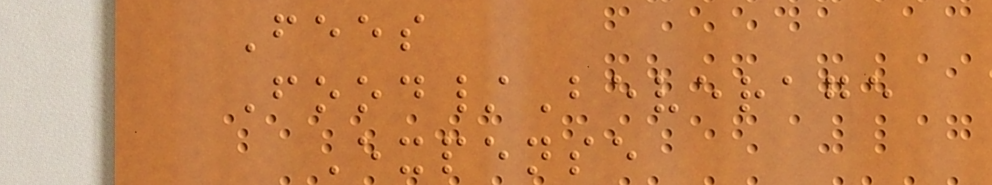Fees
Food/Beverage
Expense
